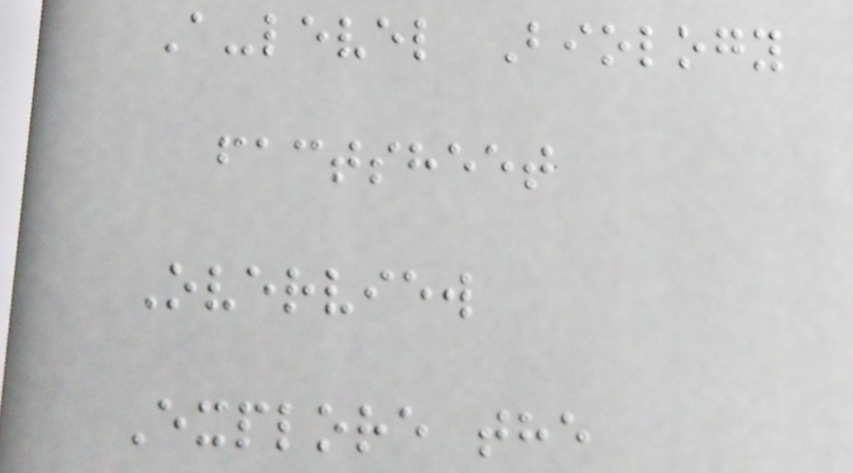A-level Biology
factsheet
Overview
Explore the
